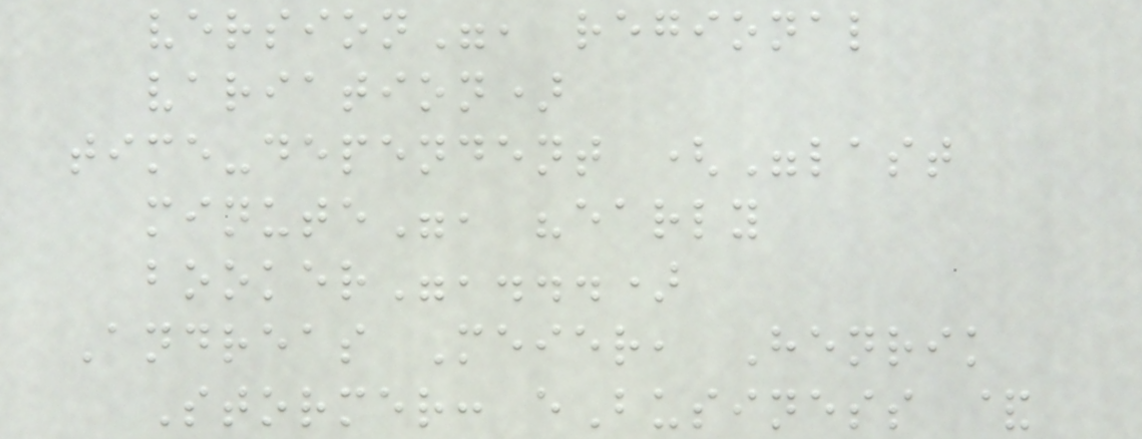version", regional
variation)
time-dependent ("last
minute", "early
booker",...)
Andreas Meier, Henrik
Stormer: eBusiness &
